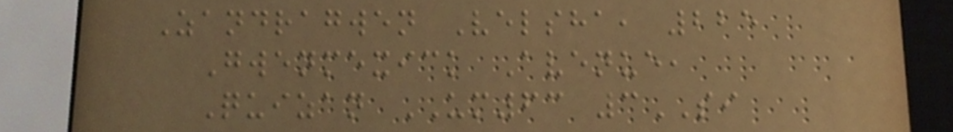Zandragwen Velsha, 225
Gwenmexick Avenue,
Quizan UM63 3SI
